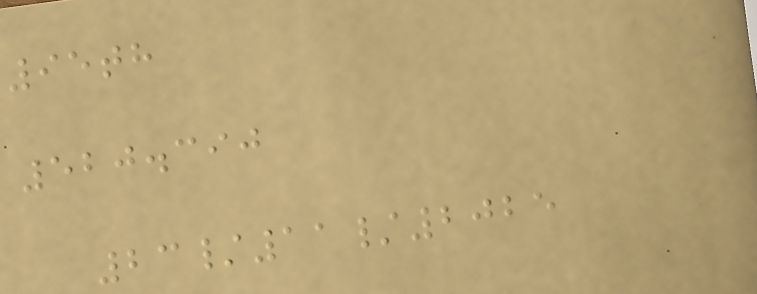95th
520.390
23/11/2025
